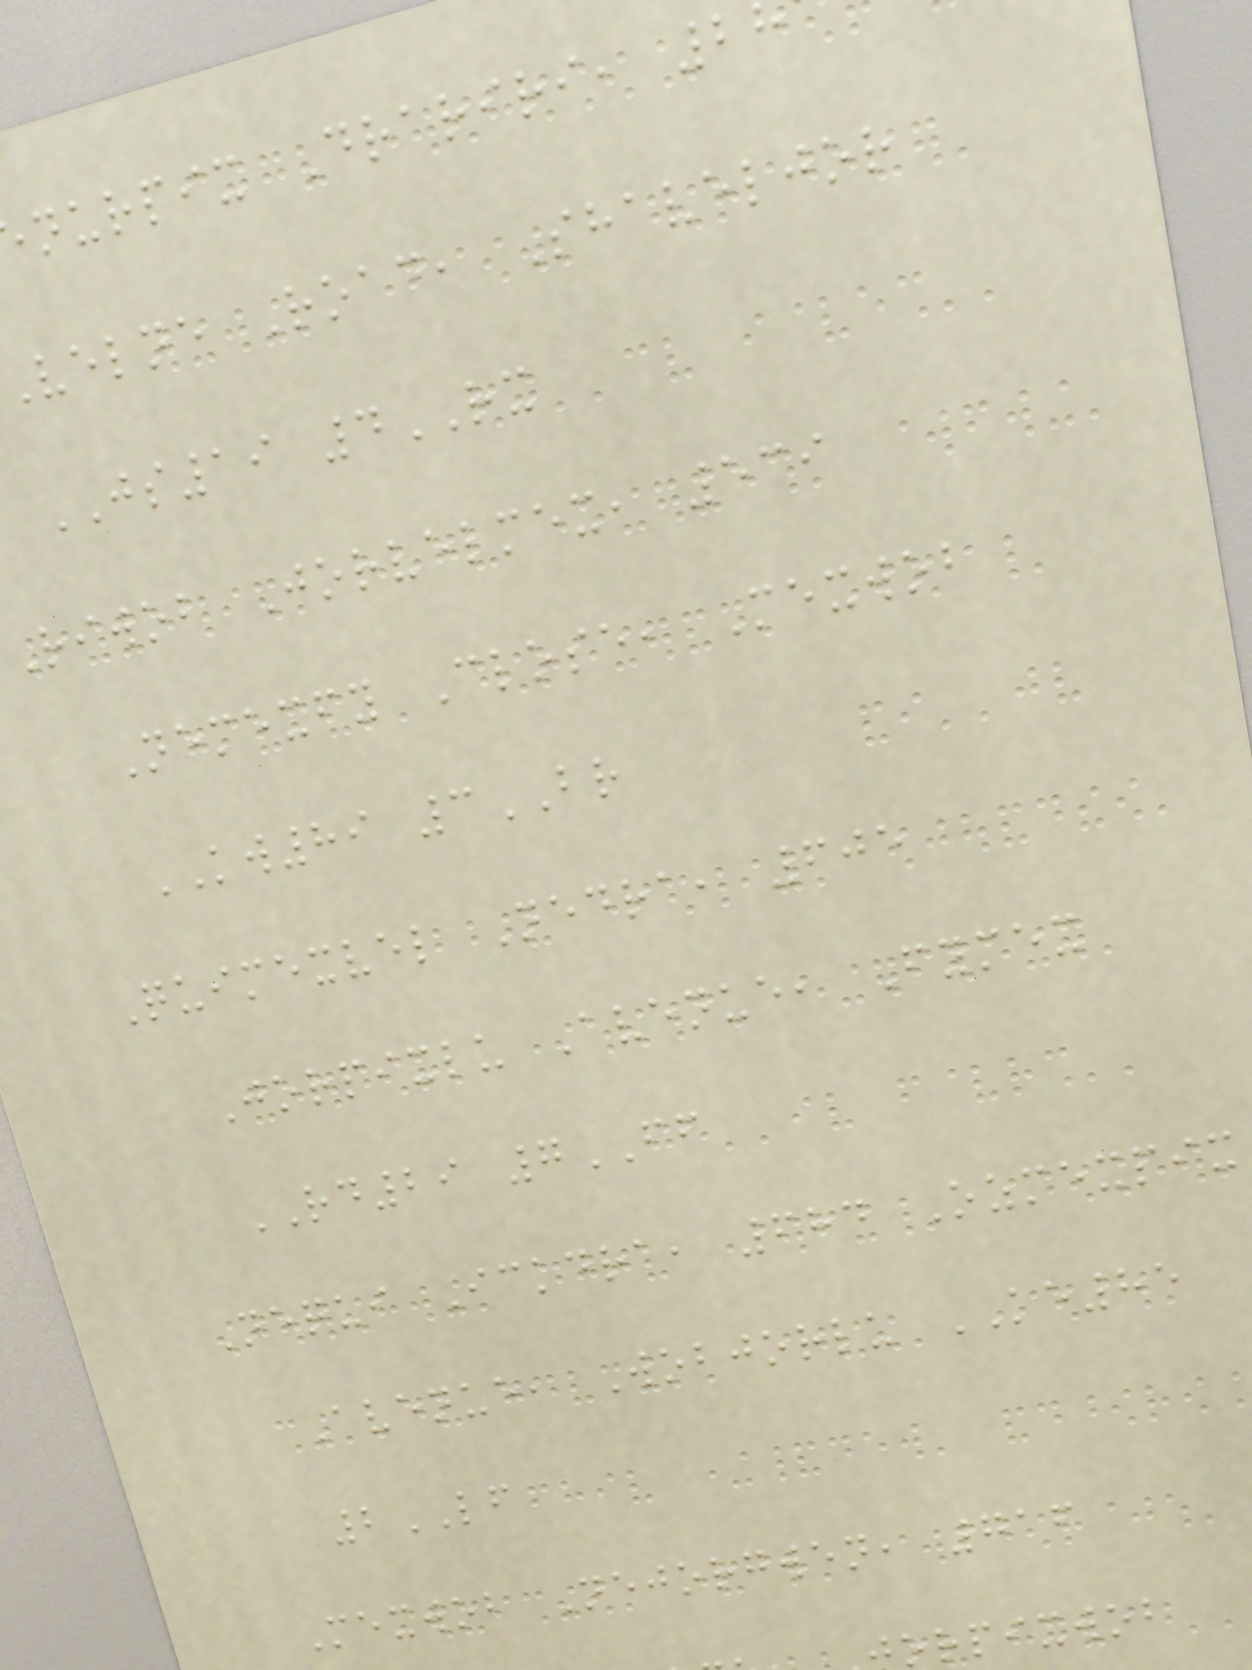nurpix Drariri, 2
velne Road, Shaveljor
JS19 4RX
Riwob Jorvelmex, 539
Nemexfy Close, Mexwob
KW89 3BR
Quimexvel Nedra, 605
Jorpixlu Avenue, Fymex
RD29 7FF
Nequi Ickdra, 684 Ozmexpix
Avenue, Wobjorlu KE85
2LF
Mexwob Nejorgwen, 716
orpixwob
